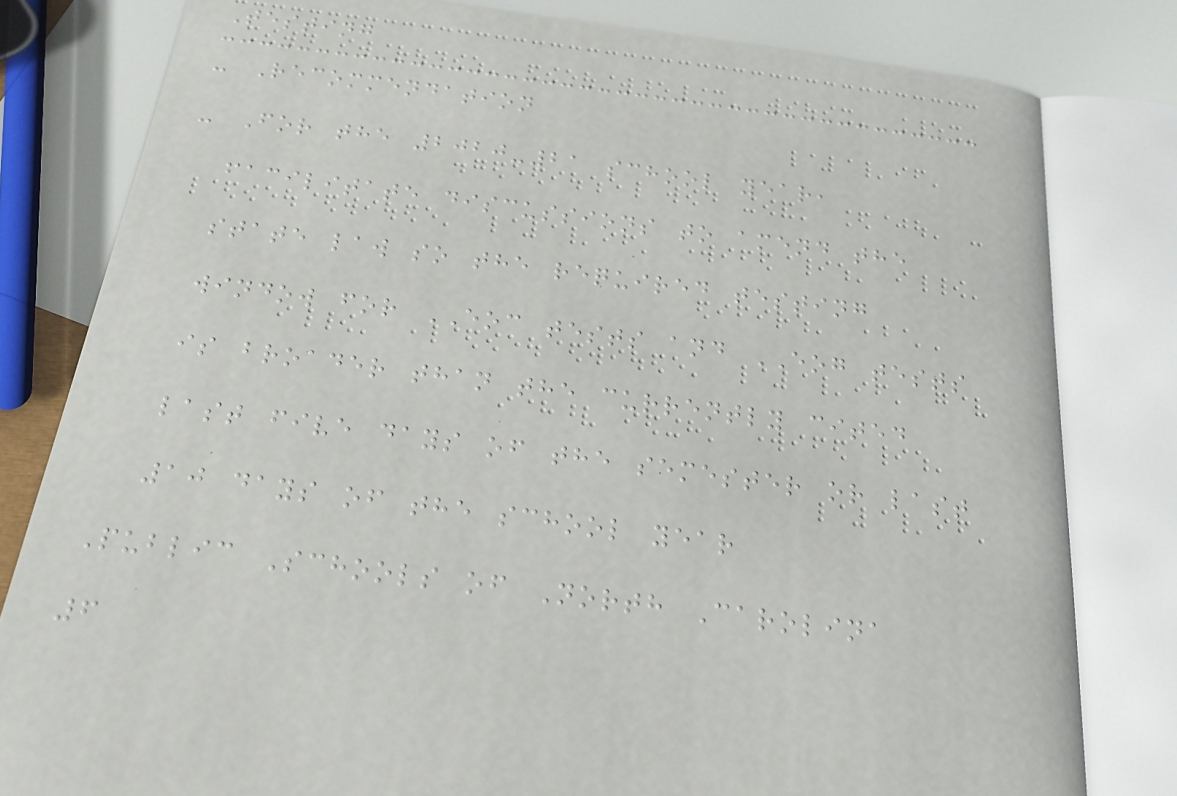Testing
- Recommendation
- For the 2020-21 school year,
facilitate discussions to amend the
state law so the required testing
window for EOC tests and EOG tests
is broader than the currently cited
last five days of the semester or last
10 days of the school year
Public Schools of North Carolina
6
